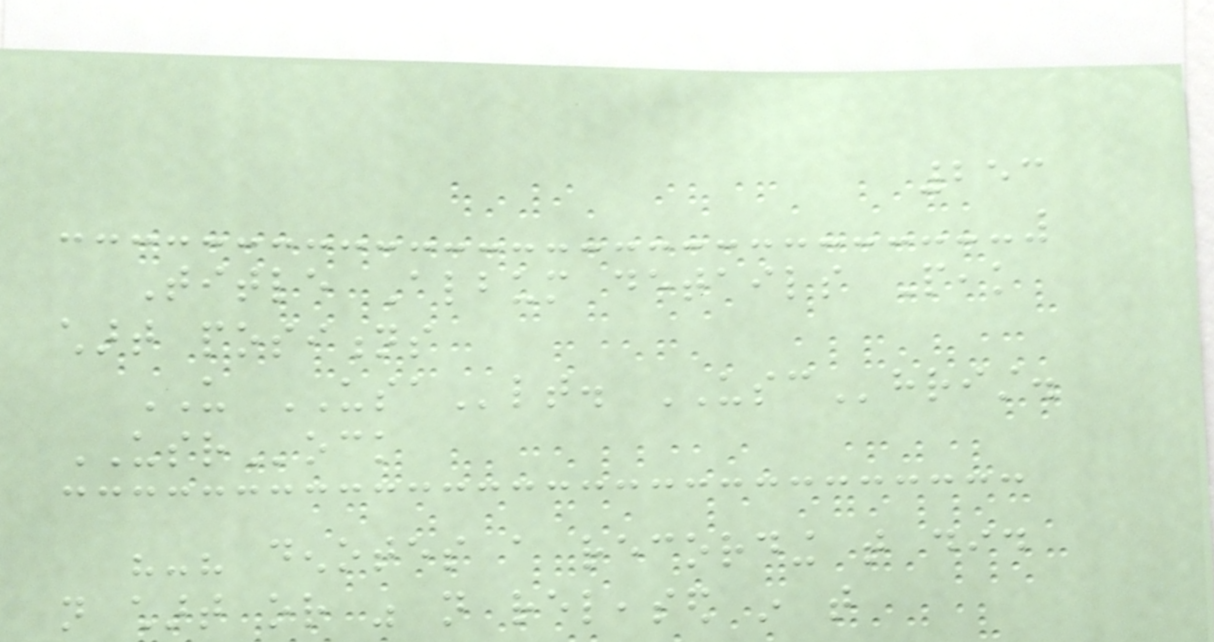253
Title Album details Peak
chart positions
US USAlt. USChrist.
USRock
"-" denotes a recording that did
not chart or was not released in that
